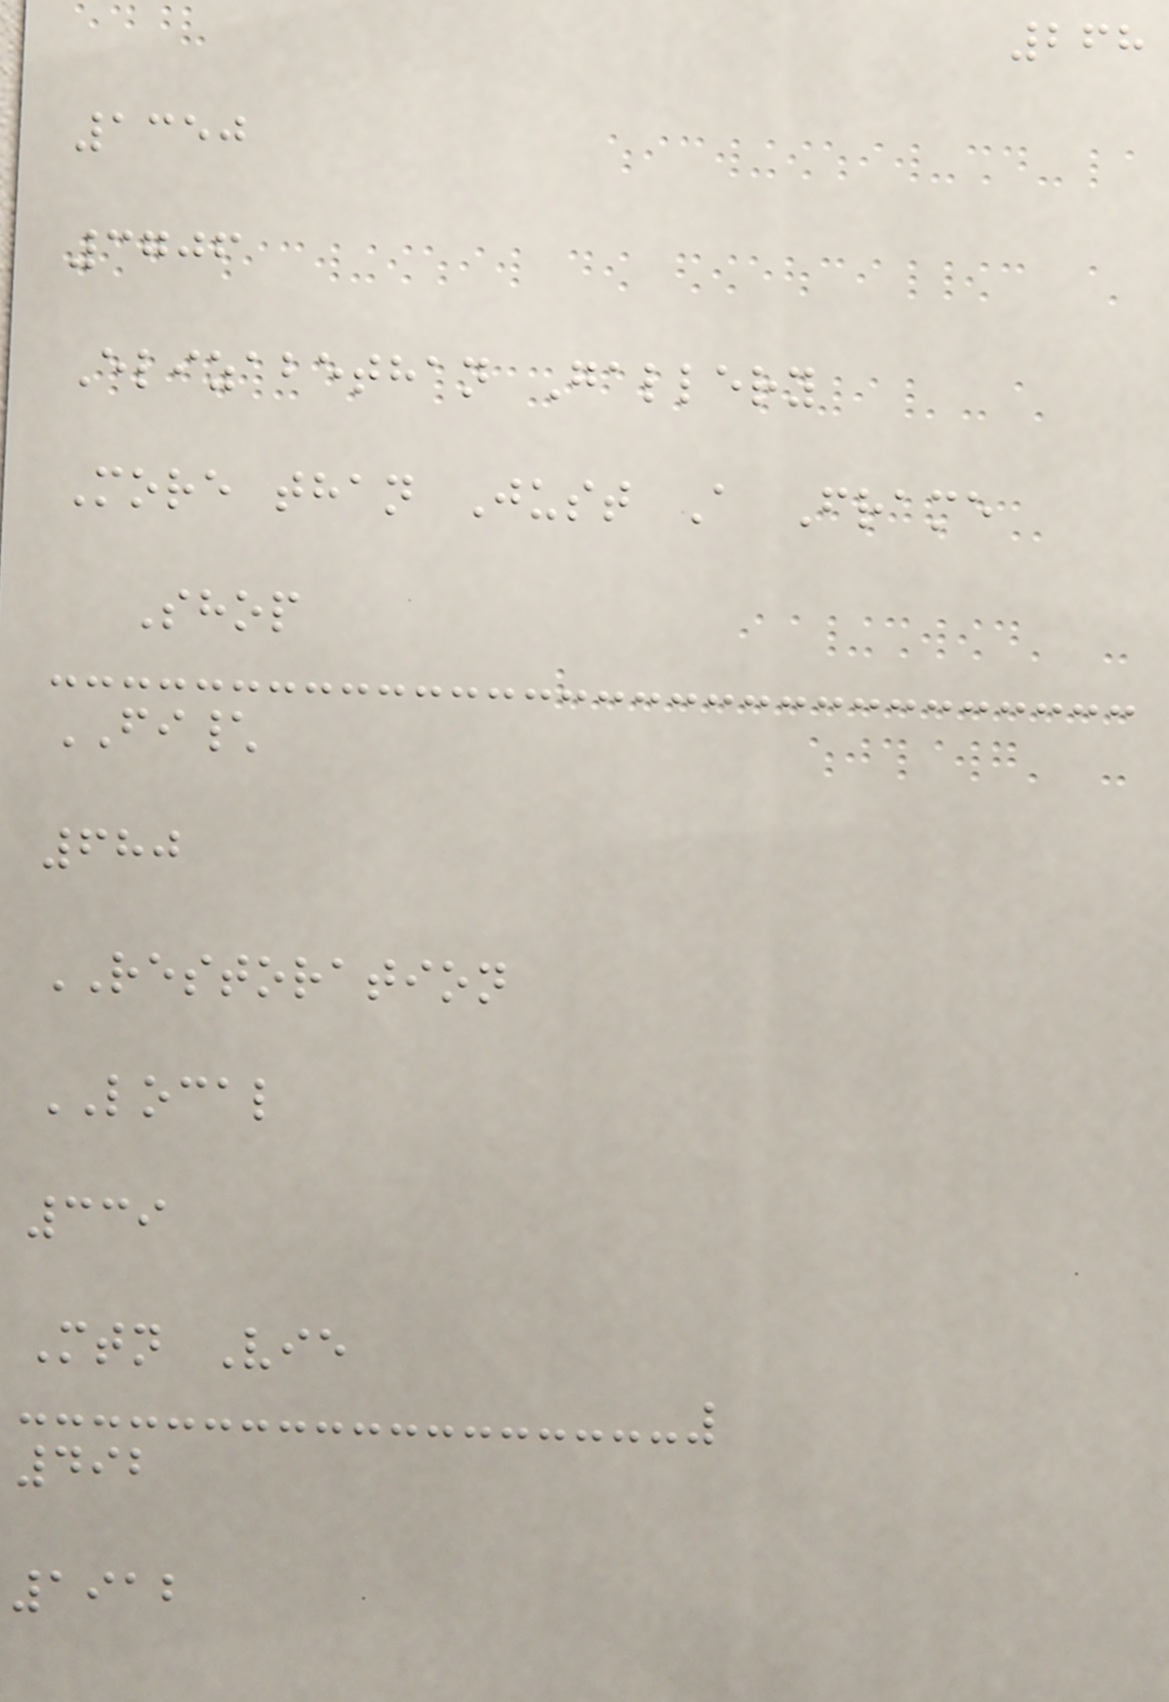268
1350
3706
Elizabethan Gallery
More than Just A Frame
Shop
FI\
680
RESTORATION
LOCAL
339
Mtn Vie
492
1912
